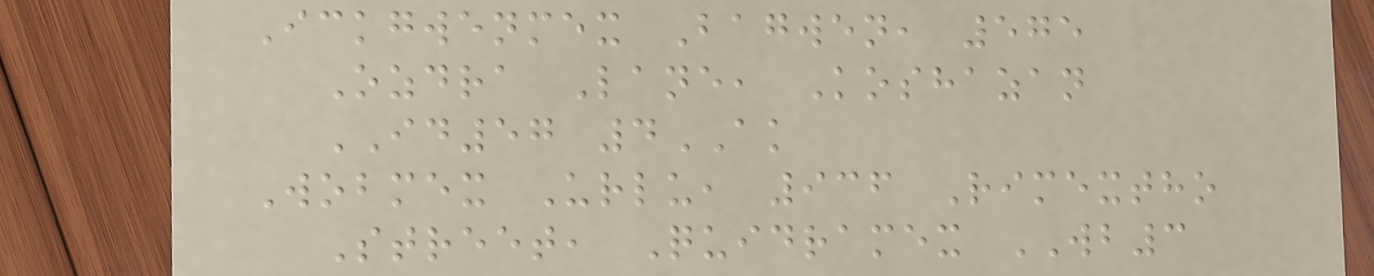Ickgwenmex Bagwen, 575
Ozdra Lane, Koshazan
ID57 4AK
Wobmex Urlu, 936 Rimextho
Street, Quidramex WB3
